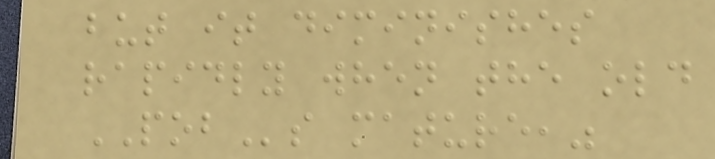but it diminishes
rapidly when the old
POBs mature,"
